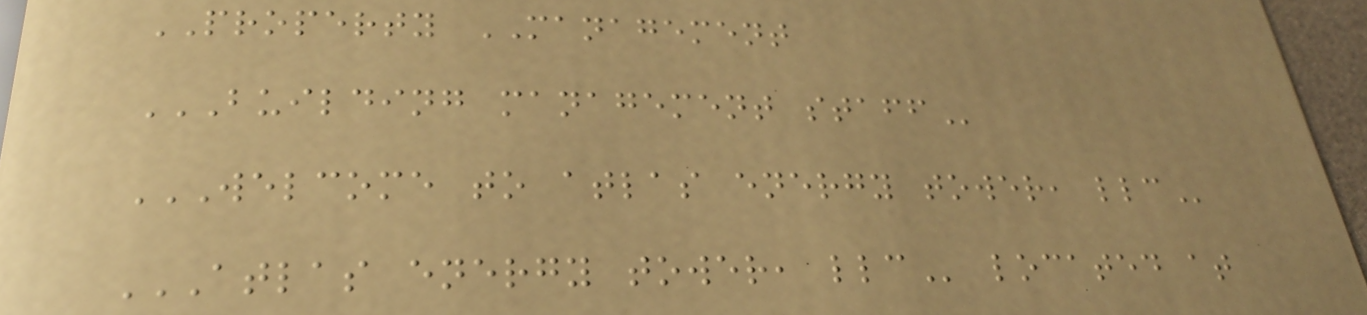PROPERTY MANAGEMENT
BUILDING MANAGEMENT STAFF
WELCOME TO ATLAS ENERGY TOWER, LLC
ATLAS ENERGY TOWER, LLC located at
